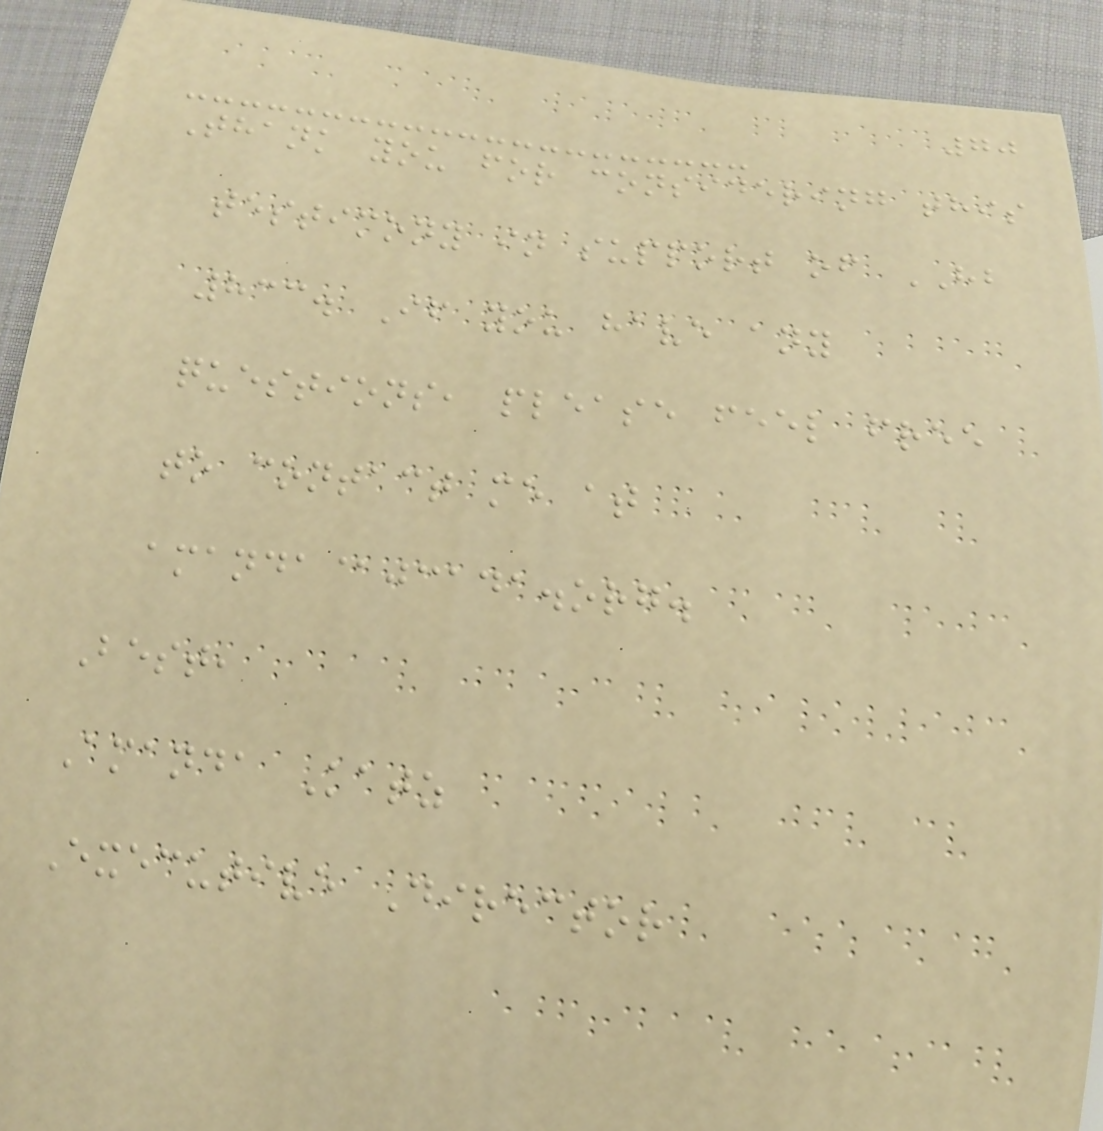70
Thank you for considering this
testimony in support of HB
833. If you have any
questions, please feel free
to contact me at
amanda@jcada.org.
Best,
Amanda Katz
Executive Director
